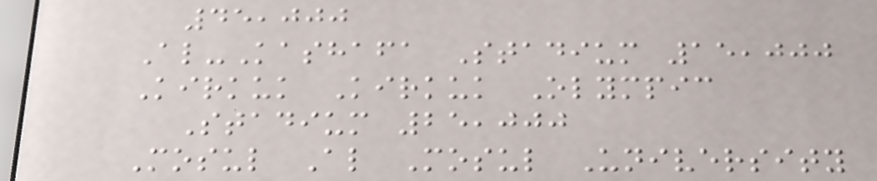45,000
Al-Kashafa Stadium 15,000
Kirkuk Kirkuk Olympic
Stadium 25,000
Mosul Al Mosul University
